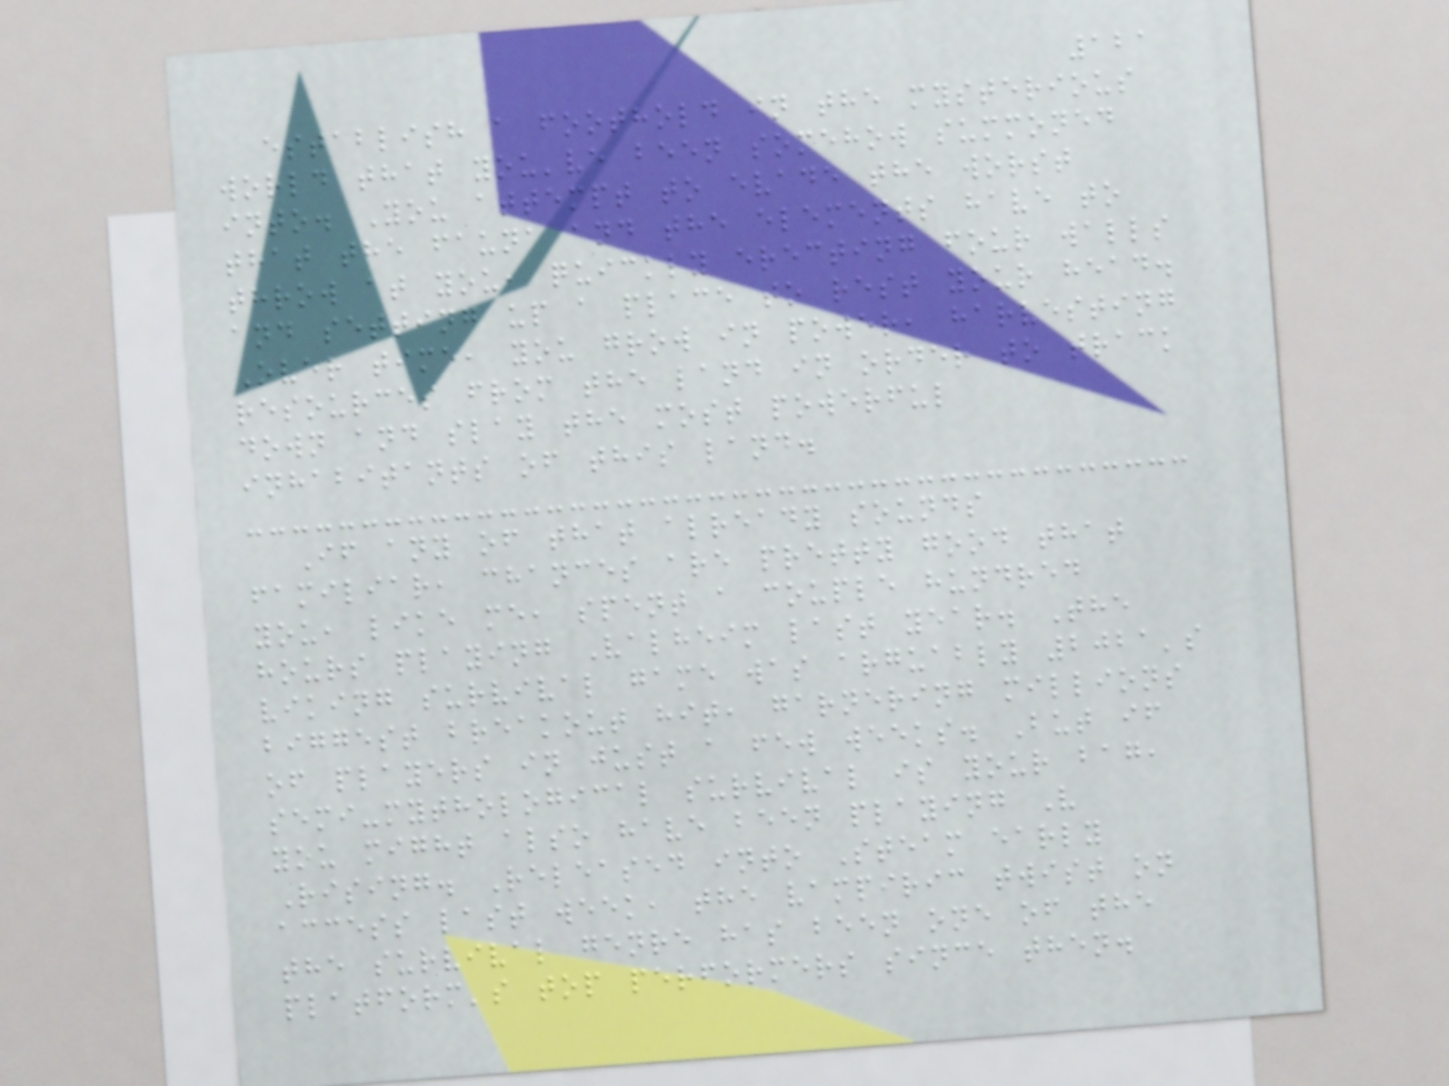121
establish a foothold in the mysterious
world that you've been somehow summoned
into. You attempt to evade the worst
that the fauna and the elements have to
throw at you, quickly erecting four walls
and setting up a place to rest your head.
Over time, you grow in power, harvesting
resources from the land in order to track
down and slay the most powerful
inhabitants of this land.
If any of that already sounds
familiar, chances are pretty good that
you, like me, spent a couple hundred
hours playing Valheim last year. The
viking survival game was arguably 2021's
biggest breakout hit, garnering millions
of players in just a few weeks. But if
semi-mythological survival is your bag,
you might also have been playing V
Rising. Released into Steam early
access last week, the vampiric twist on
the survival genre has been one of the
platform's top performers since then.
